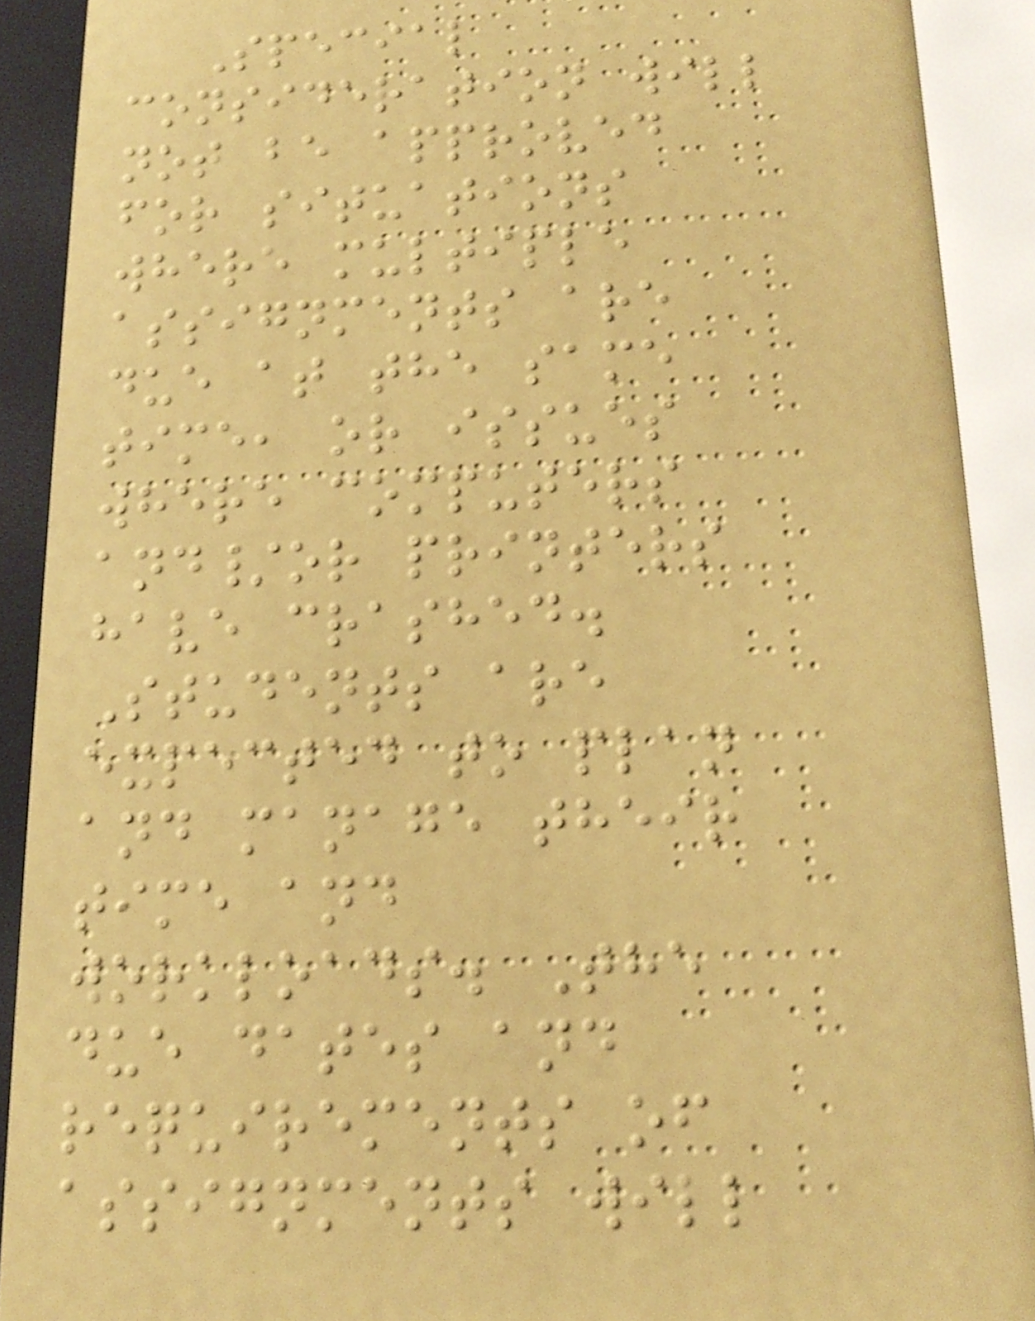Special
consideration will
not be approved
for situations
where multiple
assignments are
due at the same
time, or issues
where computers
and/or printers
have crashed.
Students are
expected to plan
and manage their
time and
workloads. The
due dates and
requirements of
assignments will
